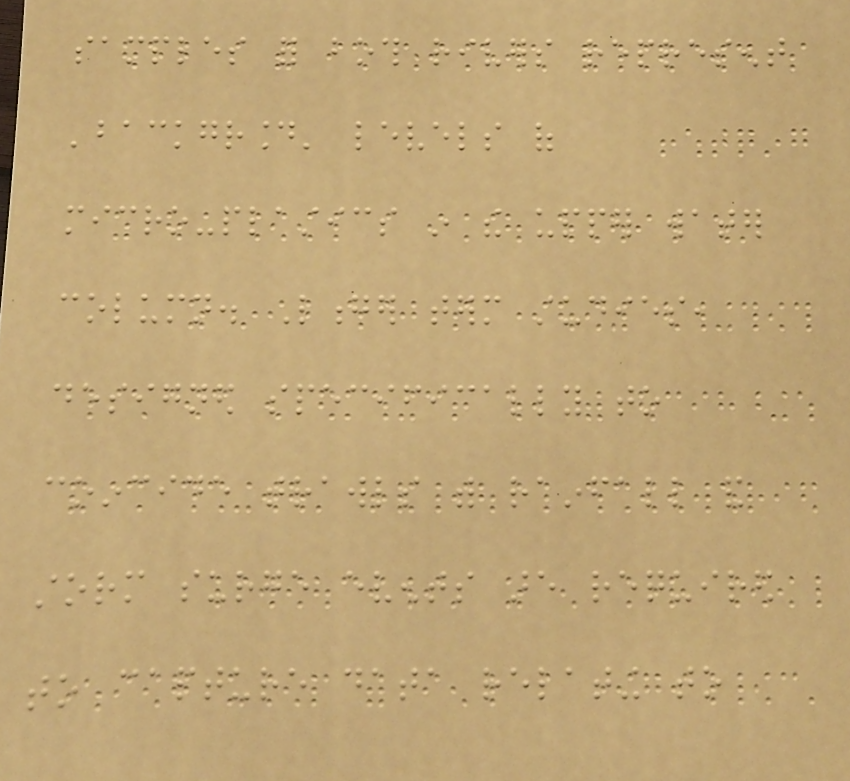samples for both rivers represent
'background' levels of
micro-plastics in the upper water
column. Longer term studies,
designed specifically to
coincide trawls with rainfall and
storm surge events are required
to capture data relating to
